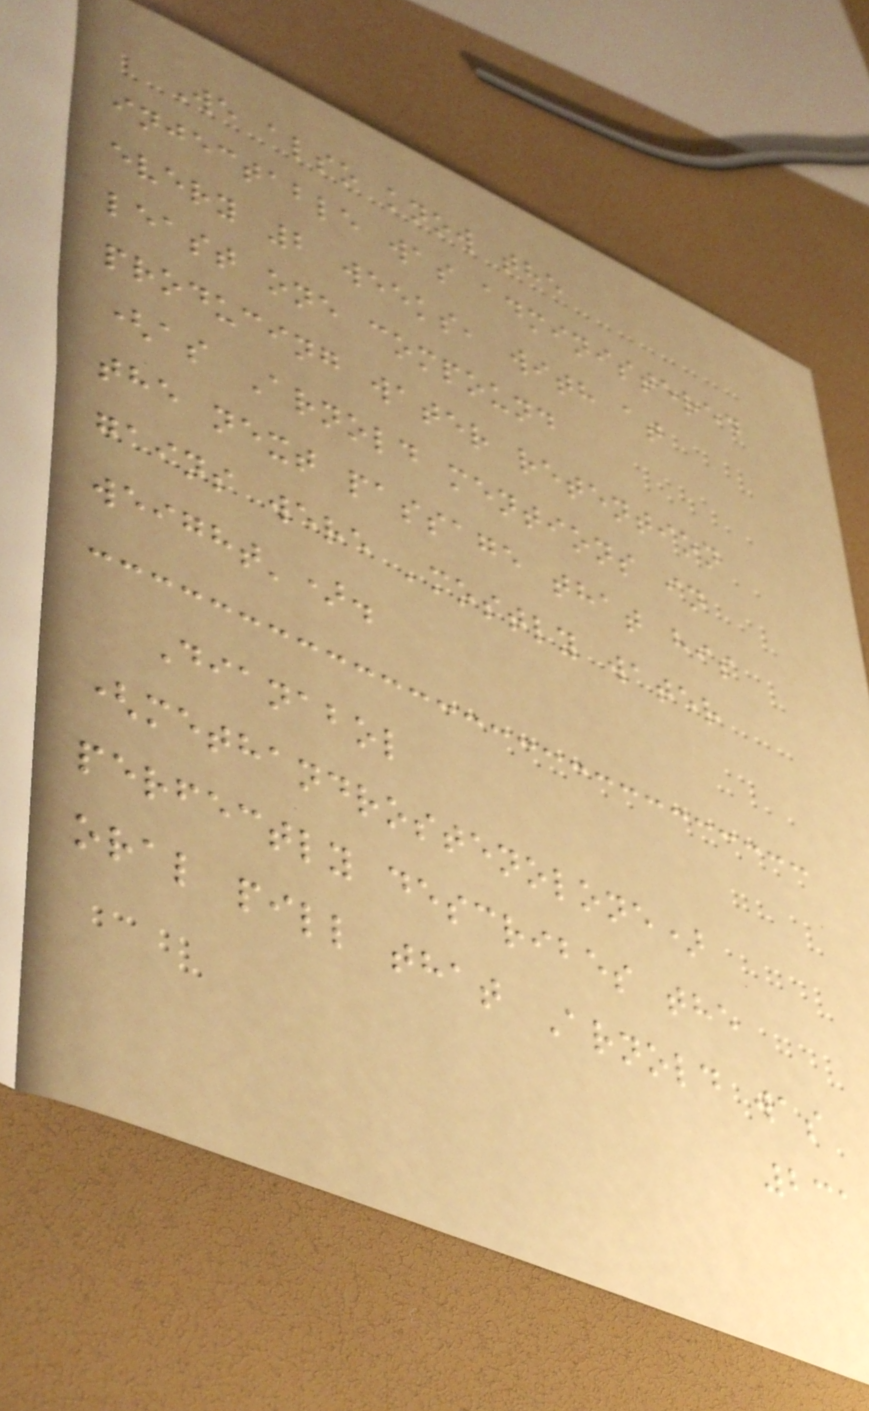We also know the
injectable was administered
every 2 weeks, with at
least one compound
producing water retention
(as Arnold mentions in
the next passage that his
gains were 'mostly water
weight').
Dianabol
(methandrostenolone)
perfectly describes the
oral pill that Arnold was
231
